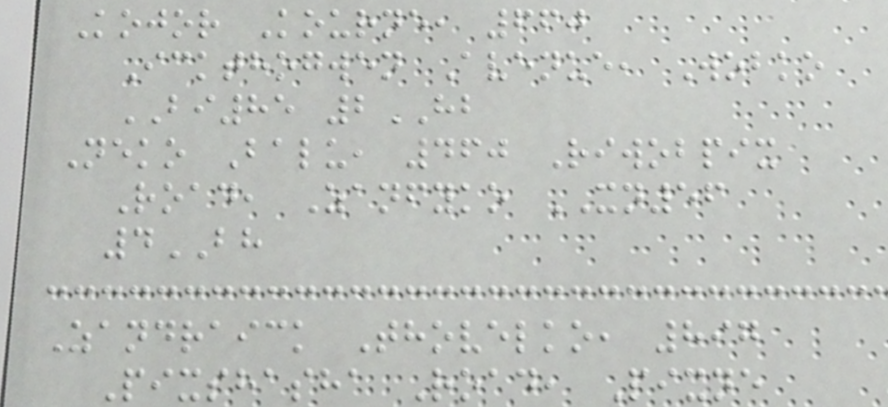Kojor Kourne, 660
Ickthogwen Avenue, Wobko
BI85 2HB
Neko Balu, 460 Riwobpix
Road, Zanfyko XN56
4BH
Zandraick Thovelko, 897
Pixshasha Road, Pixne
